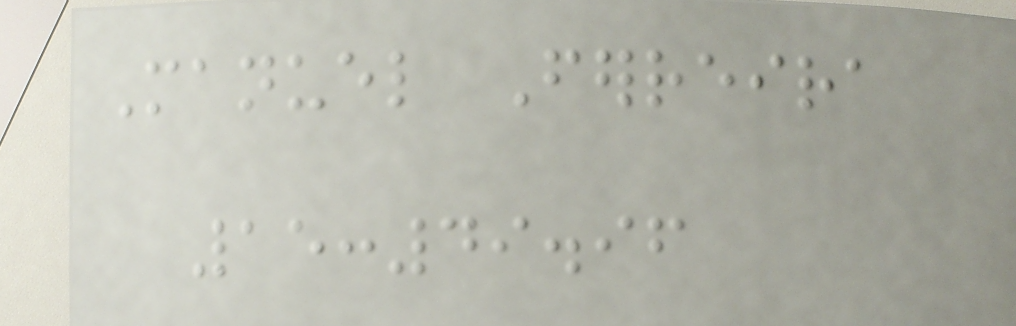Manuel Ferreira
15:49.96
